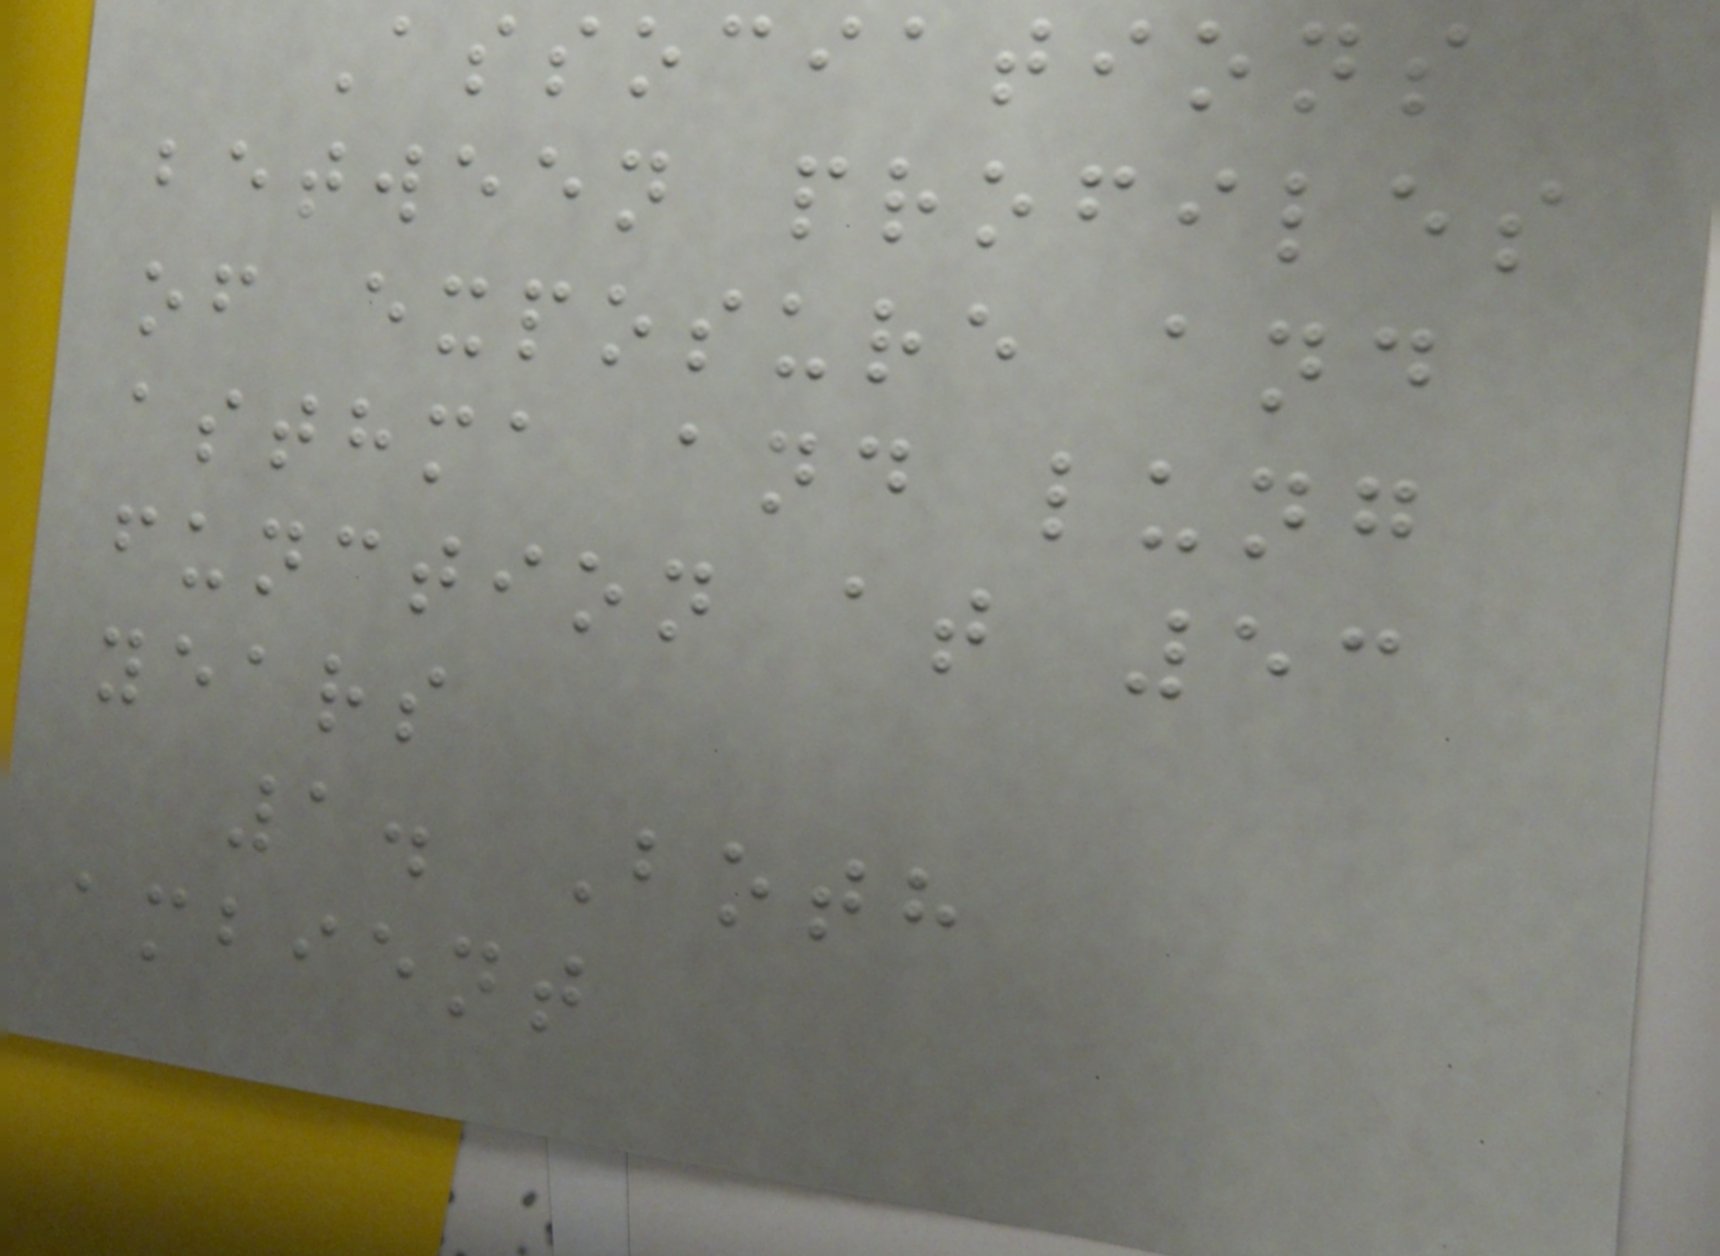Associations
between profiles
of exposure and
asthma and lung
function at 53
years
1. Both
ambient
